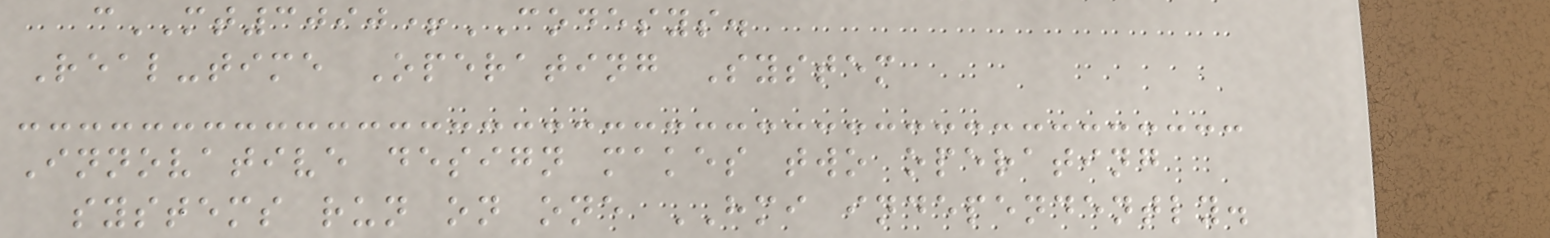cMT3090+CODESYS.
Real-time Operating System
Innovative design makes two operating
systems run on one HMI independently.
